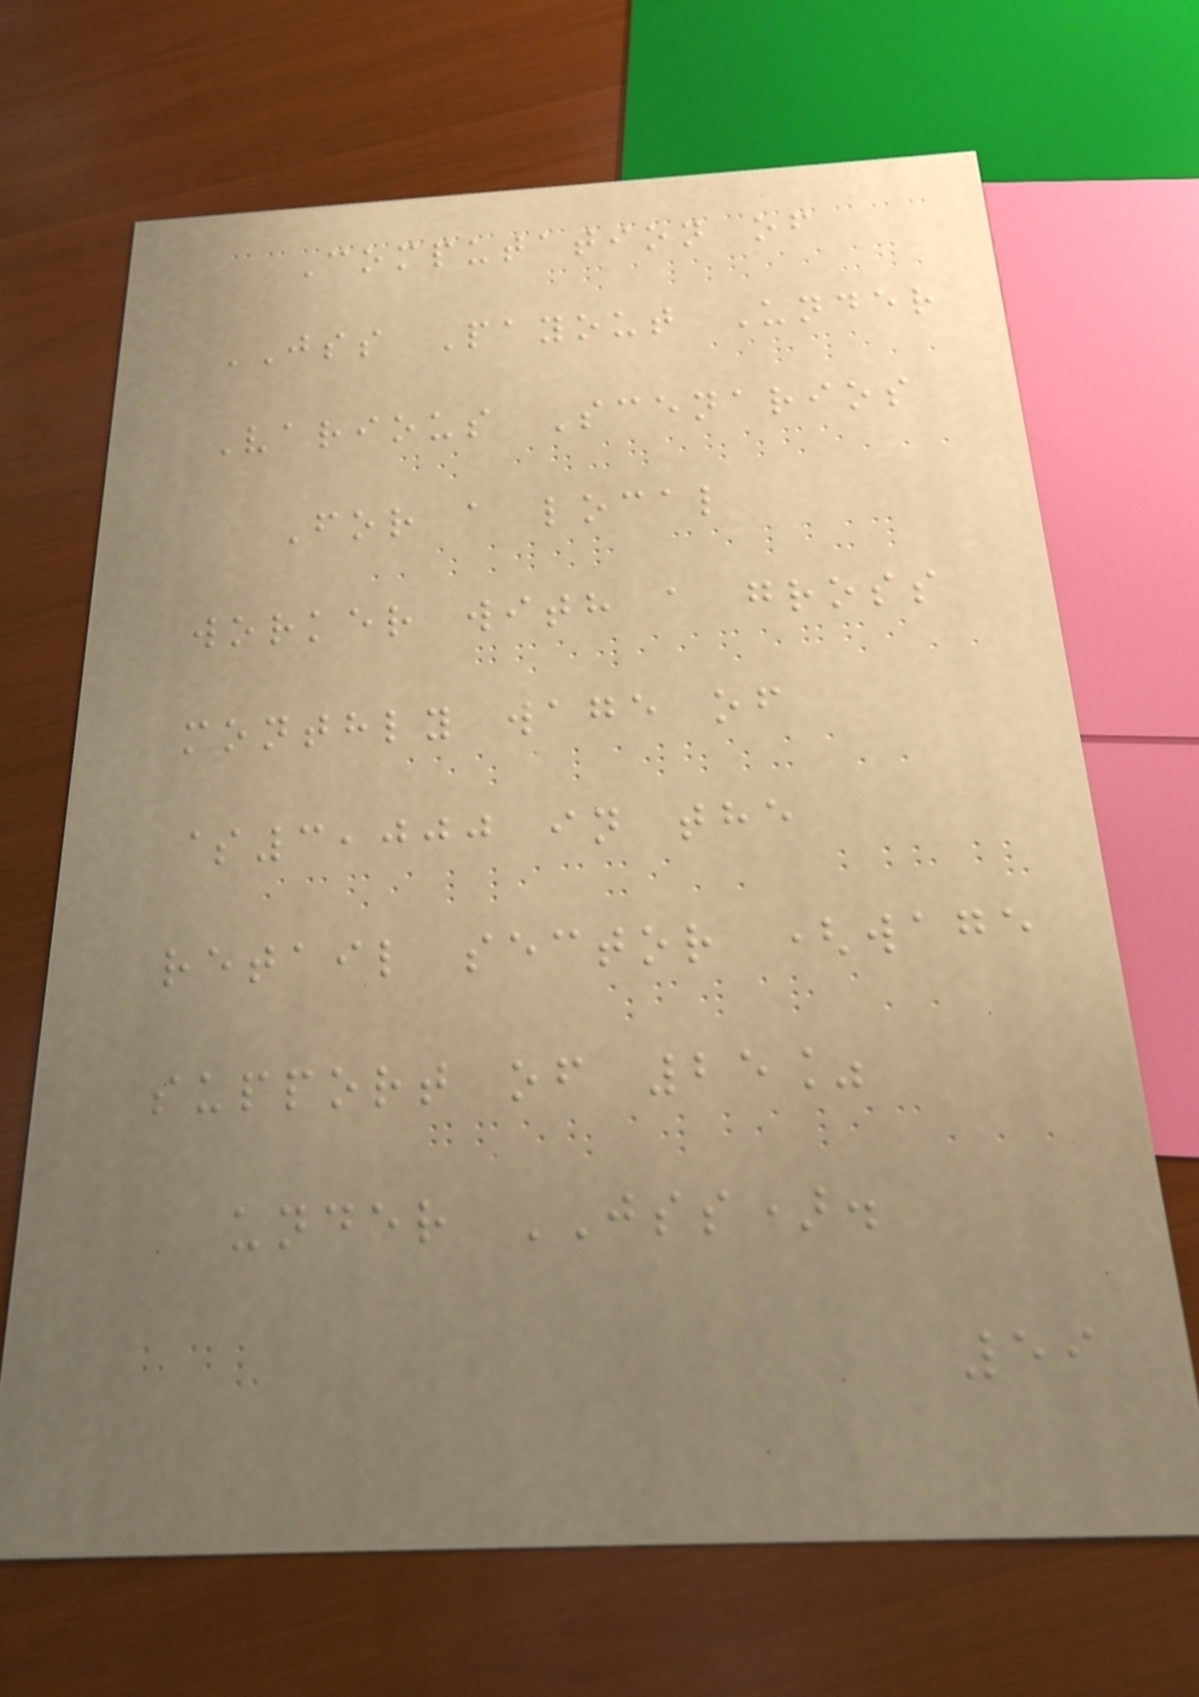Computation of
JSS Payout Under
Various Scenarios
For a local
worker with a gross
monthly wage of
$3,000 in the
retail sector (wage
support of 25%
under JSS).
59
